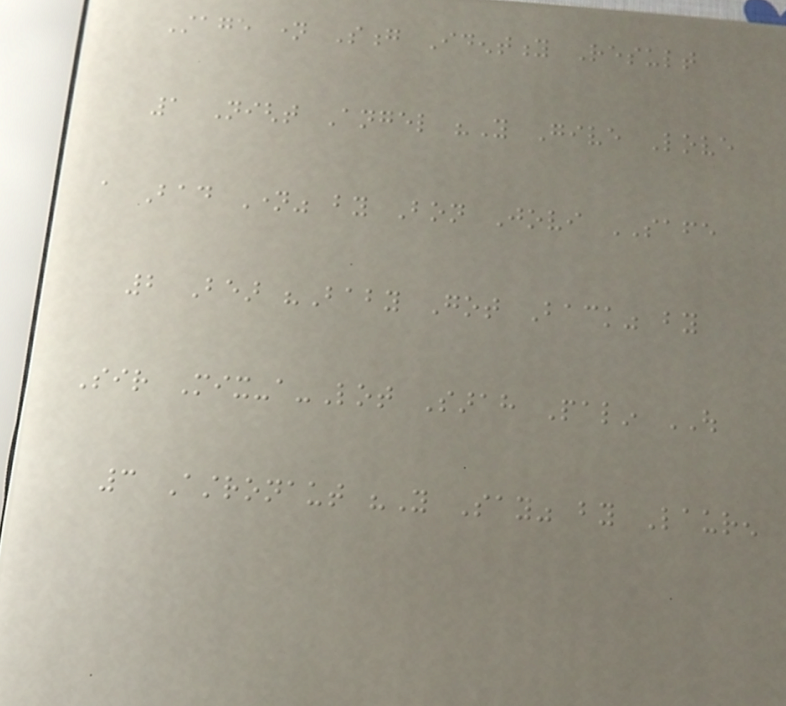Stage name Song Identity Result
1 Night Angel "You Give Love
a Bad Name" by Bon Jovi SAFE
2 Bear "Baby Got Back" by
Sir Mix-a-Lot Sarah Palin OUT
3 Astronaut "You Say" by Lauren
